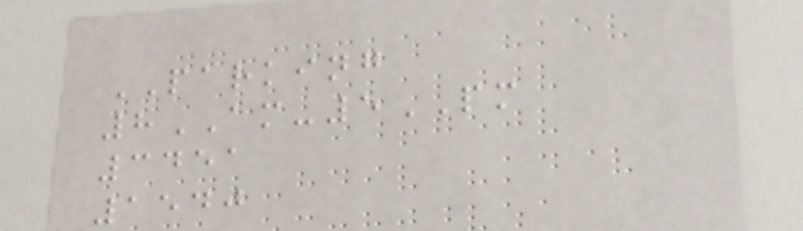PARKING
8AM-5PM
3451
1540
